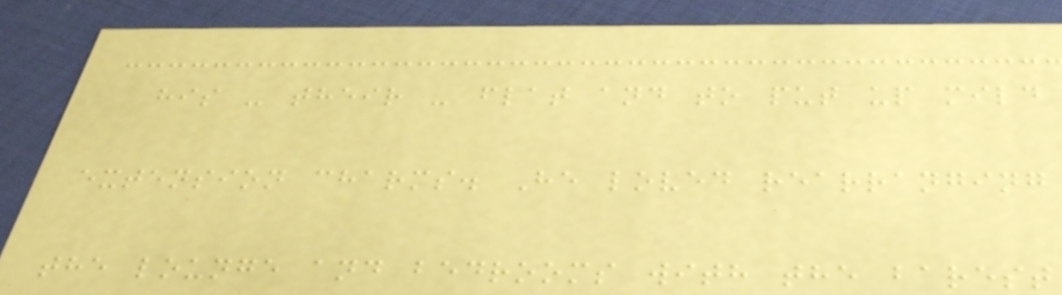his - their - flat and to put up mild
extension charms. He loved rearranging
the lounge and bedrooms with the barest
